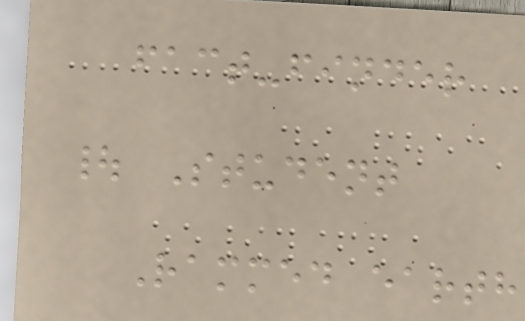fact-finder
| Student
Rammed earth
